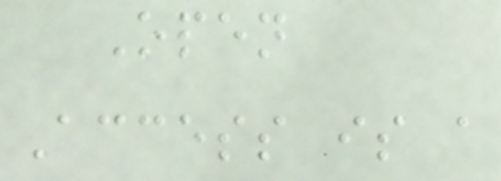Open
Access is a
